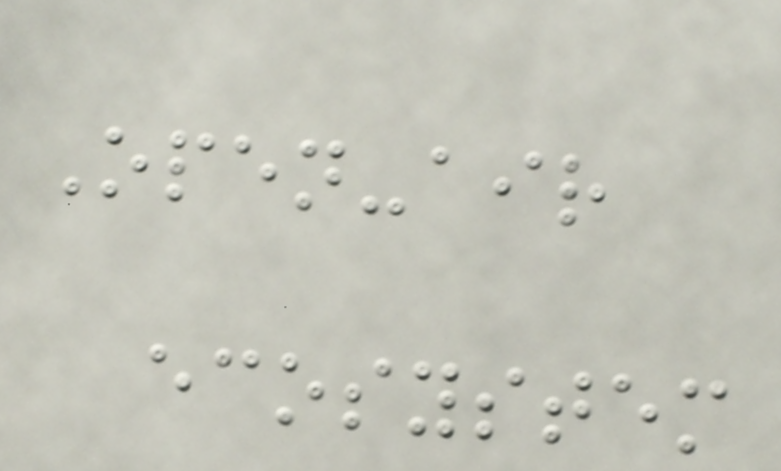Open-air
ecosystem
